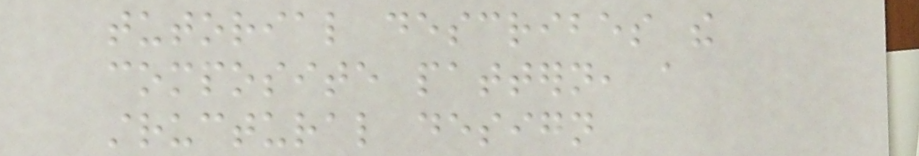tutorial describes the
composite pattern, a
structural design
